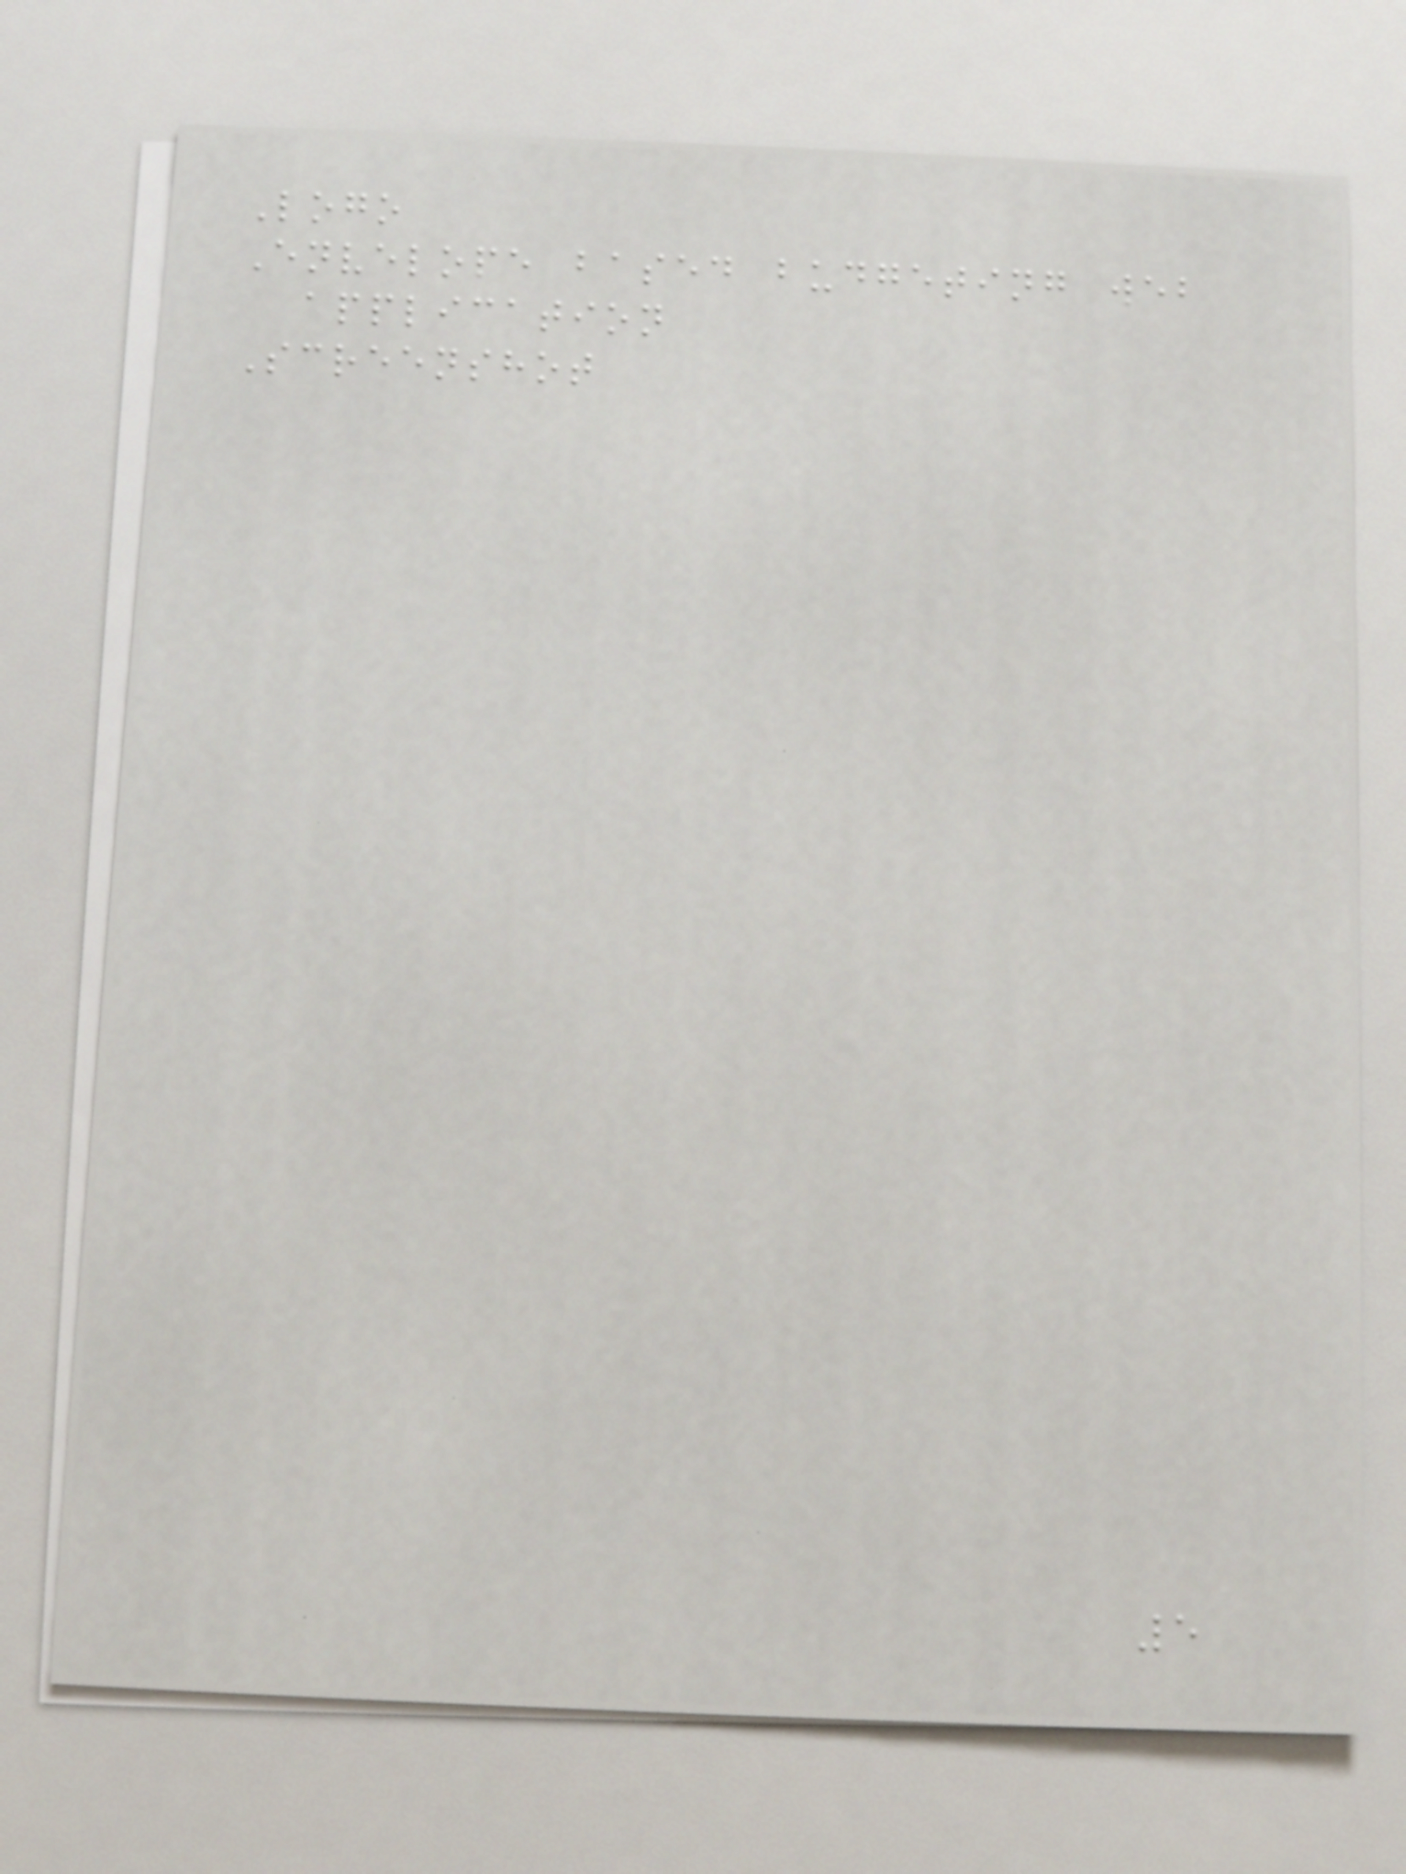Logo
Envelope based budgeting web
application
Screenshot
5
